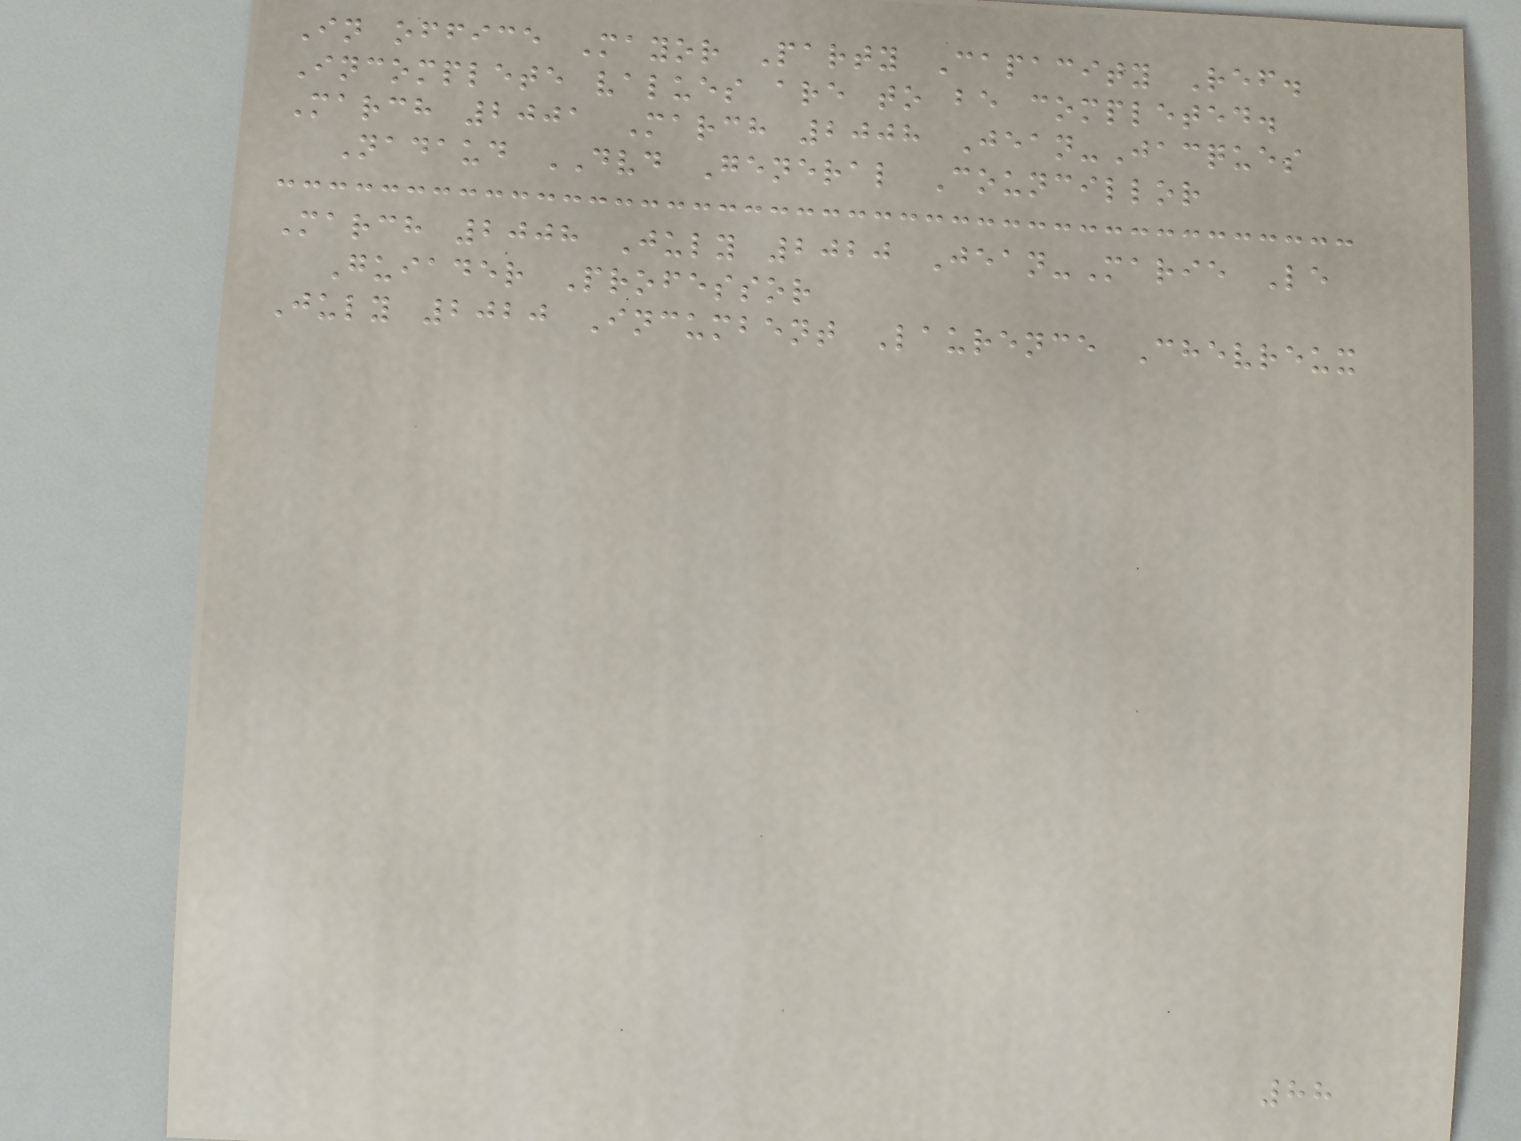In office Mayor Party Capacity Ref.
Incomplete values are to be completed.
March 2001 March 2008 Jean-Jacques
Nadaud DVD General Councillor
March 2008 July 2020 Jean-Marie Le
Guiader Professor
July 2020 Incumbent Laurence Chevreux
88
